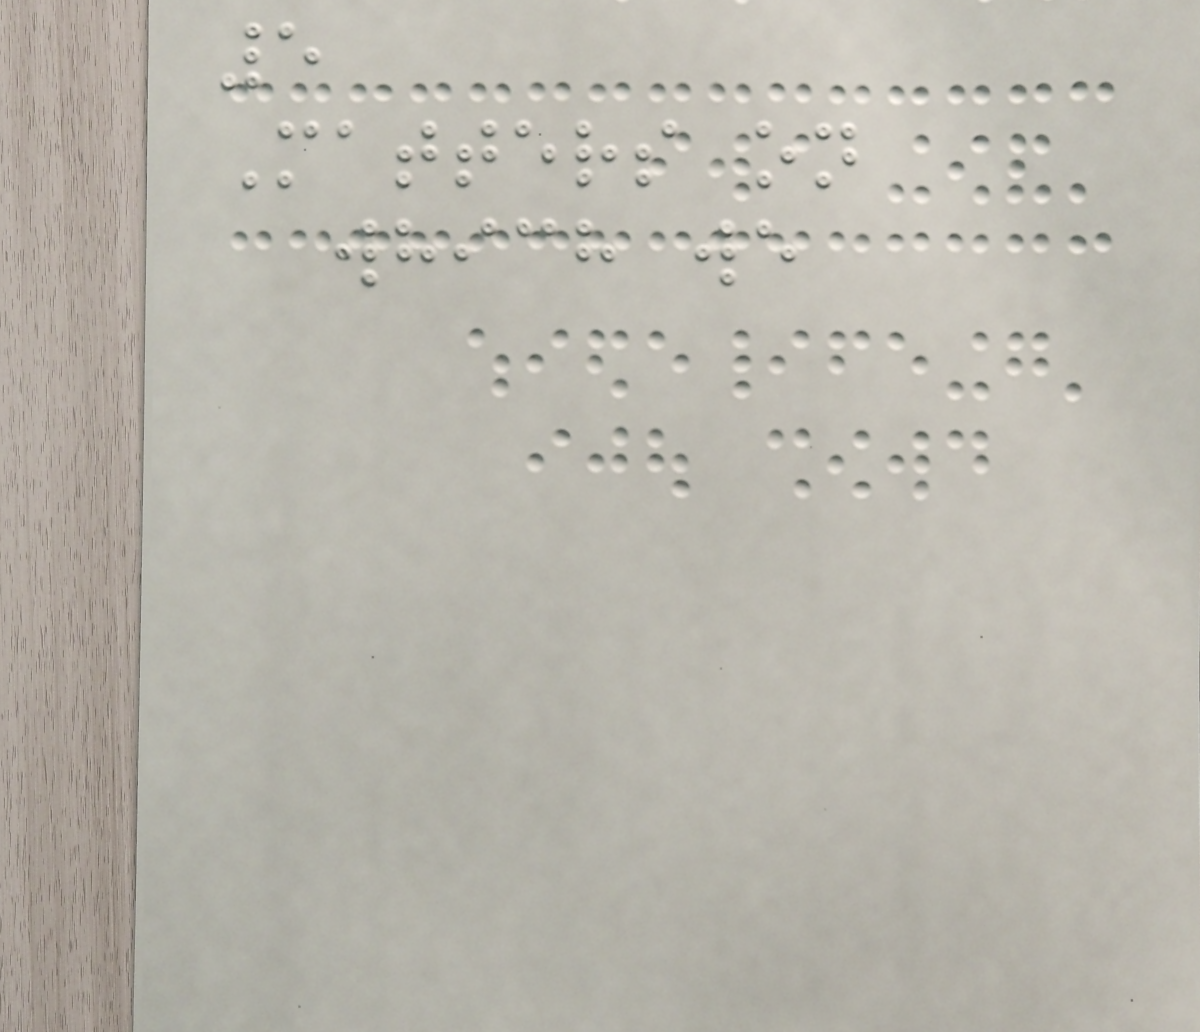5
Matters on
which we
